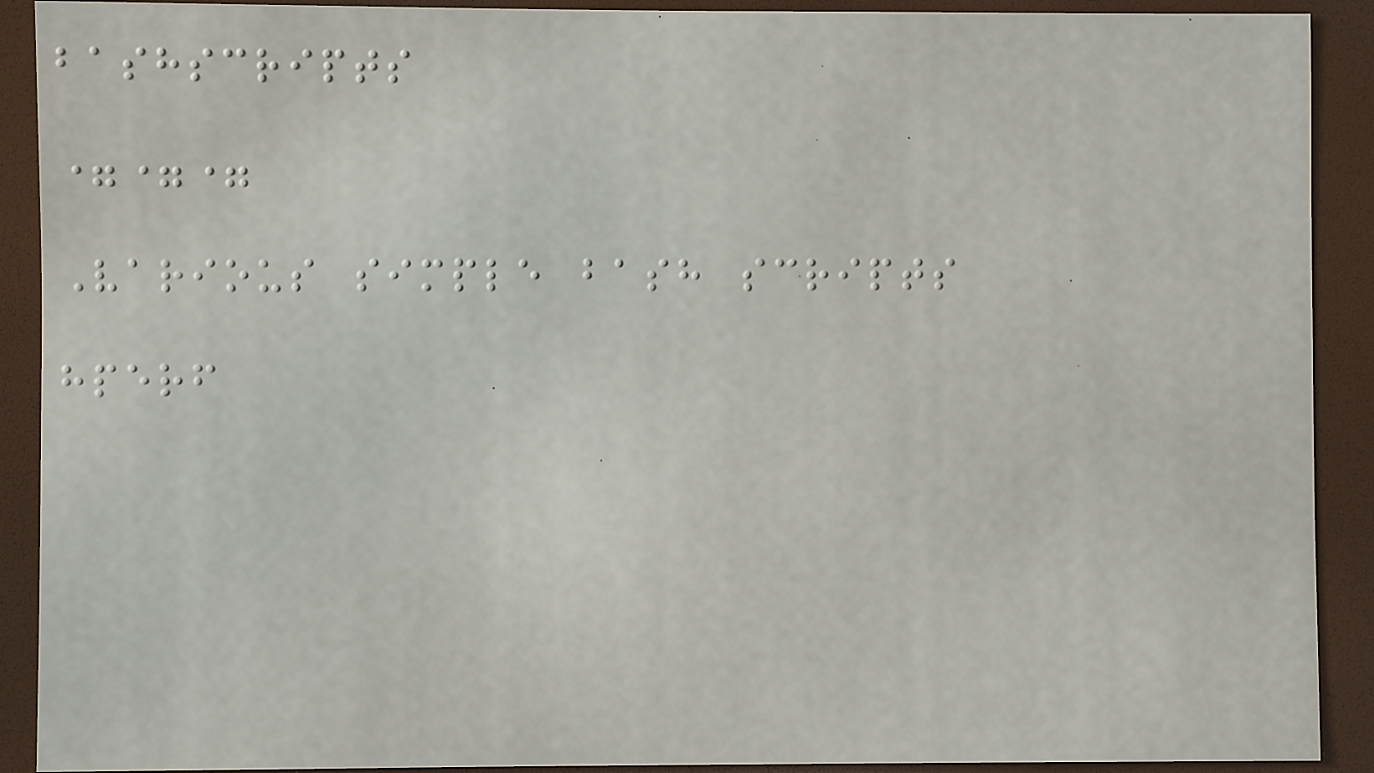bashscripts
===
Various simple bash scripts
hperf
